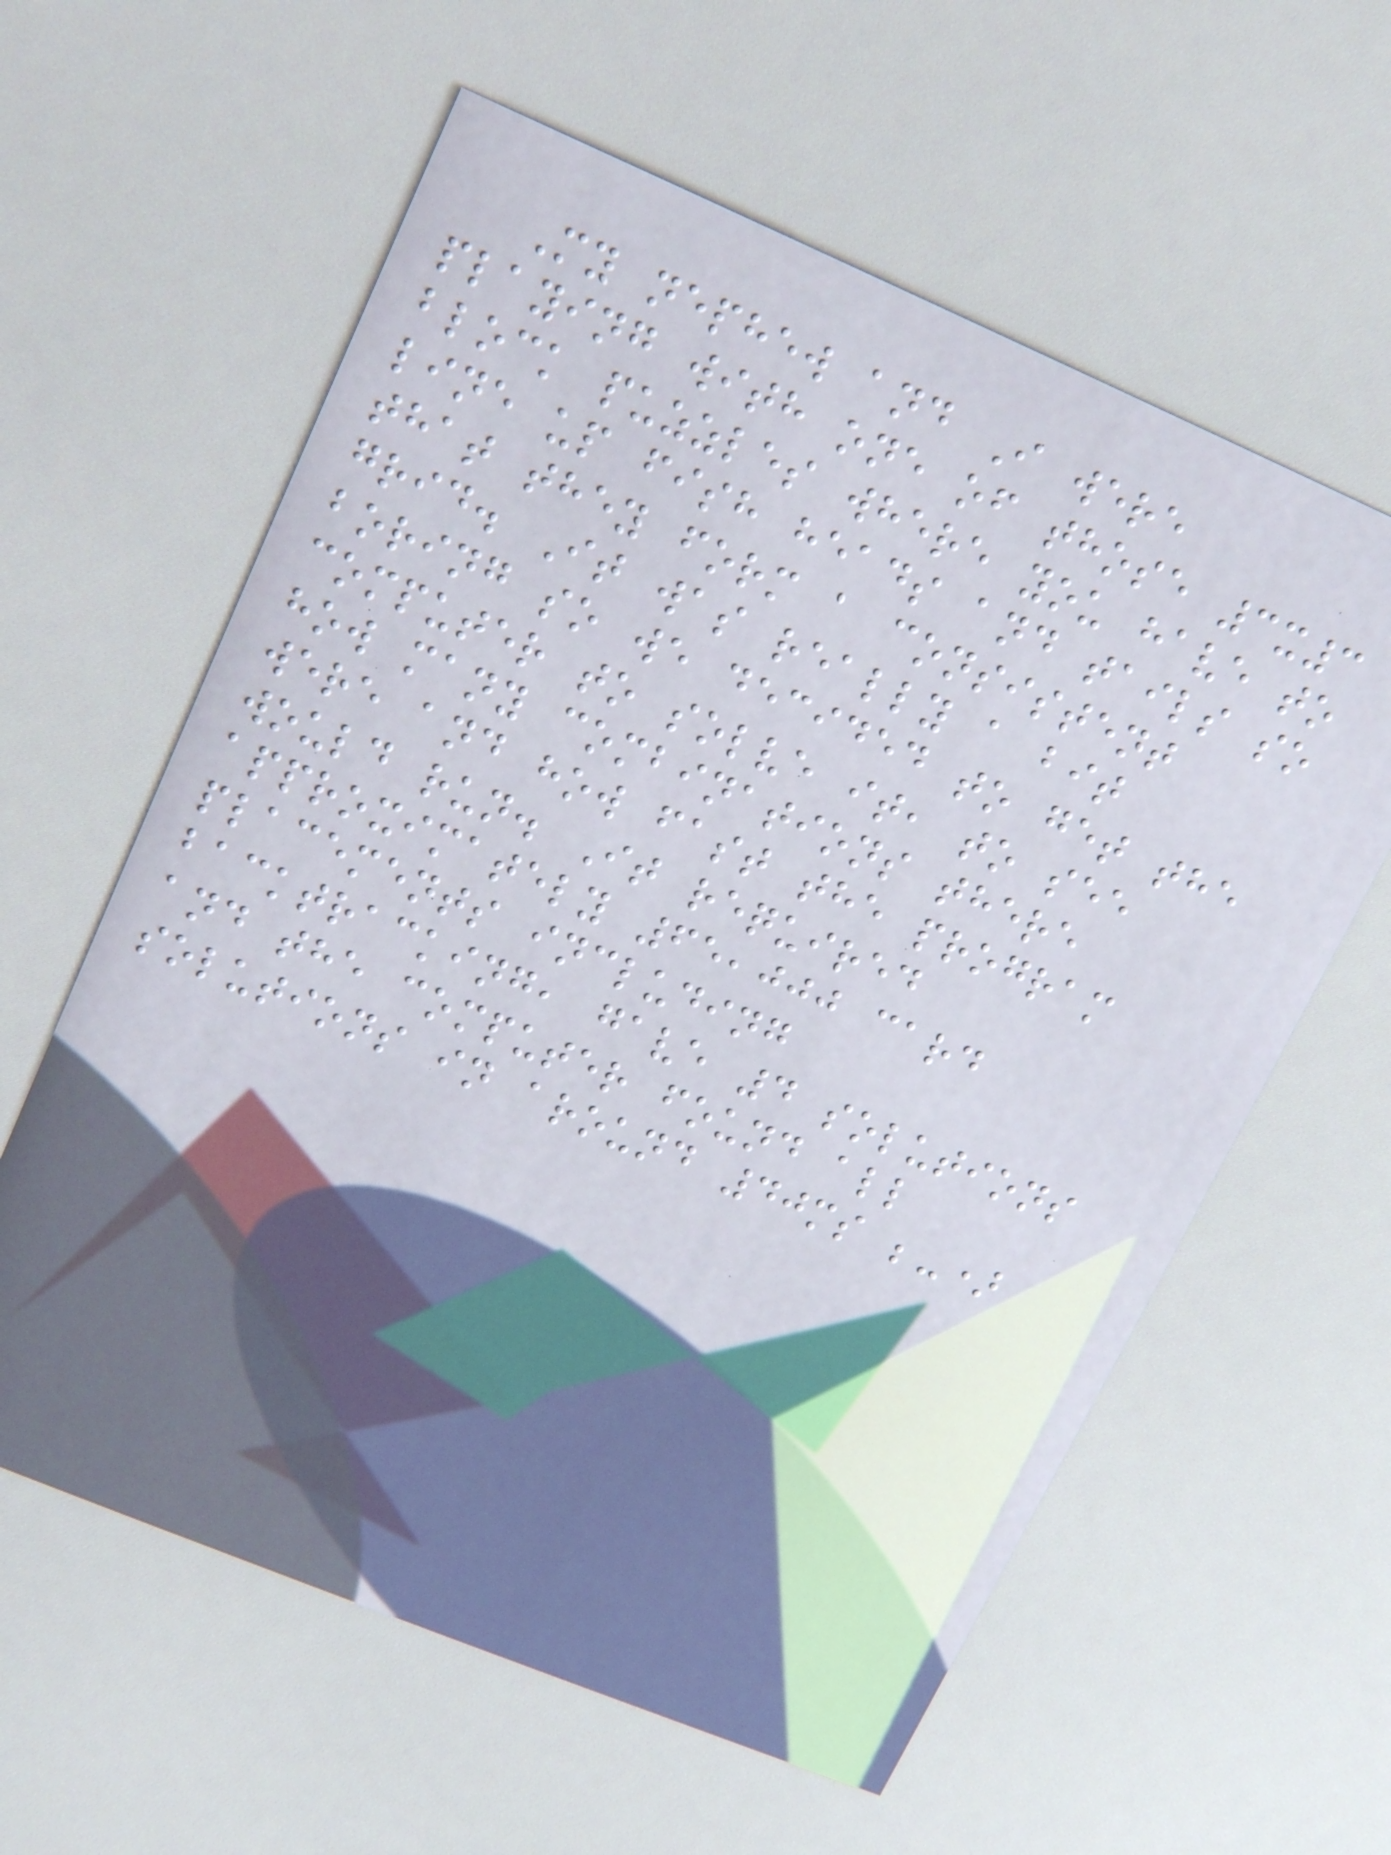My nephew and I were
playing with one of those 3x3
block puzzles where you have to
line up fish heads and tails so
that they form a consistent
grid. It was really a bit
boring so we decided to get the
computer to solve it, to see
how many combinations there
were and how fast the program
would run. It required
approximately 65,000 card
placements including
backtracking, gave 4 solutions
and the computer found all
solutions in around 40ms ;-)
